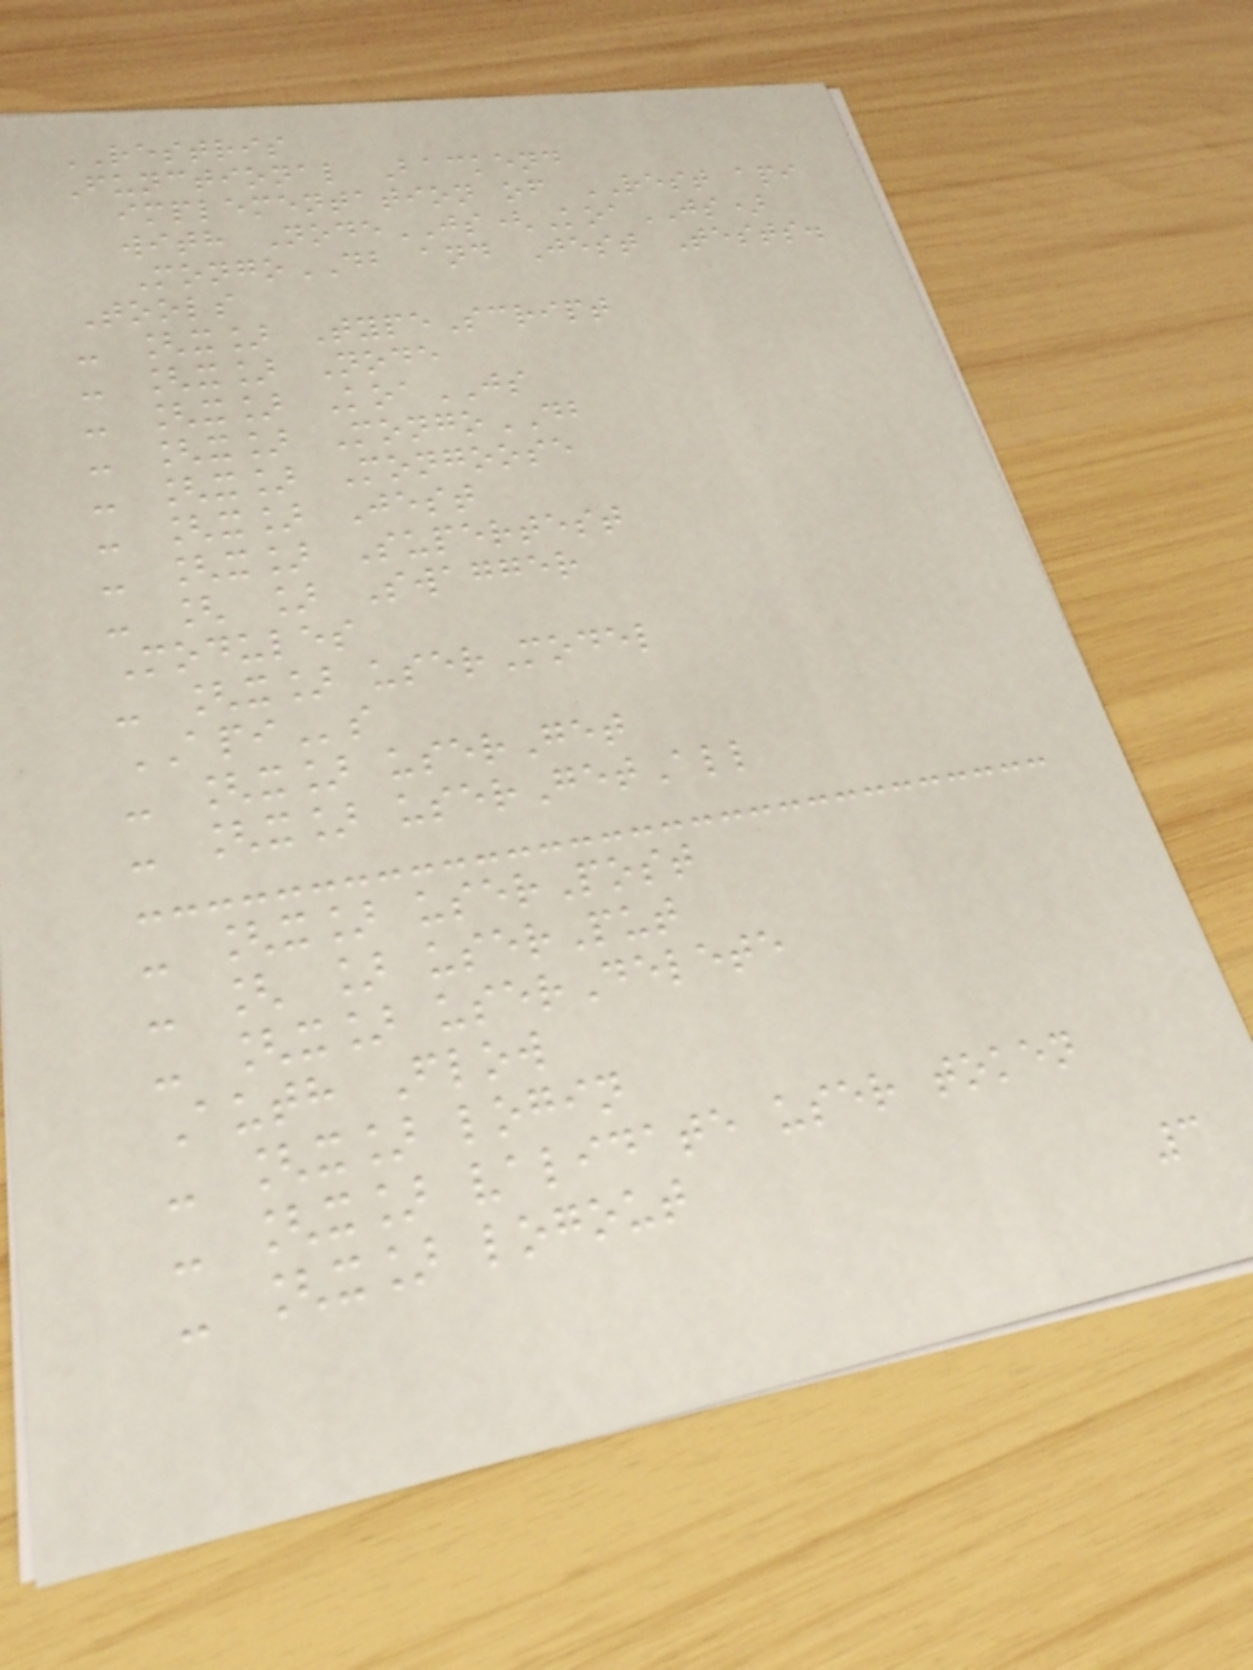RESTRIS
Functional Backend
implementation of REST api
with NodeJS(KoaJS)
MongoDB and Jest Tests.
Tools
- [x] TypeScript
- [x] Node
- [x] KoaJS
- [x] MongoDB
- [x] Mongoose
- [x] Jest
- [x] Supertest
- [ ] Swagger
Modules
- [x] userModel
APIs
- [x] userGet
- [x] userGetAll
- [x] userPost
- [ ] userPut
- [x] userDelete
Auth Flow
- [x] login
- [x] validate user token
- [x] logout
3
